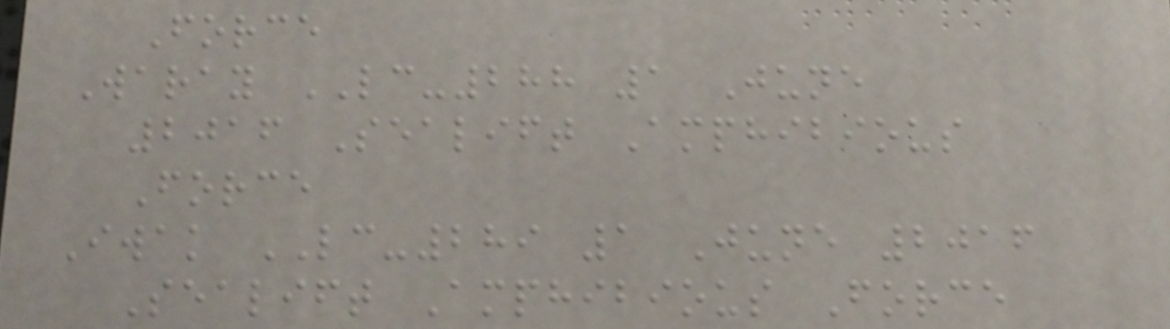Force
Waray LC-288 1 June
2016 Sealift Amphibious
Force
Iwak LC-289 1 June 2016
Sealift Amphibious Force
